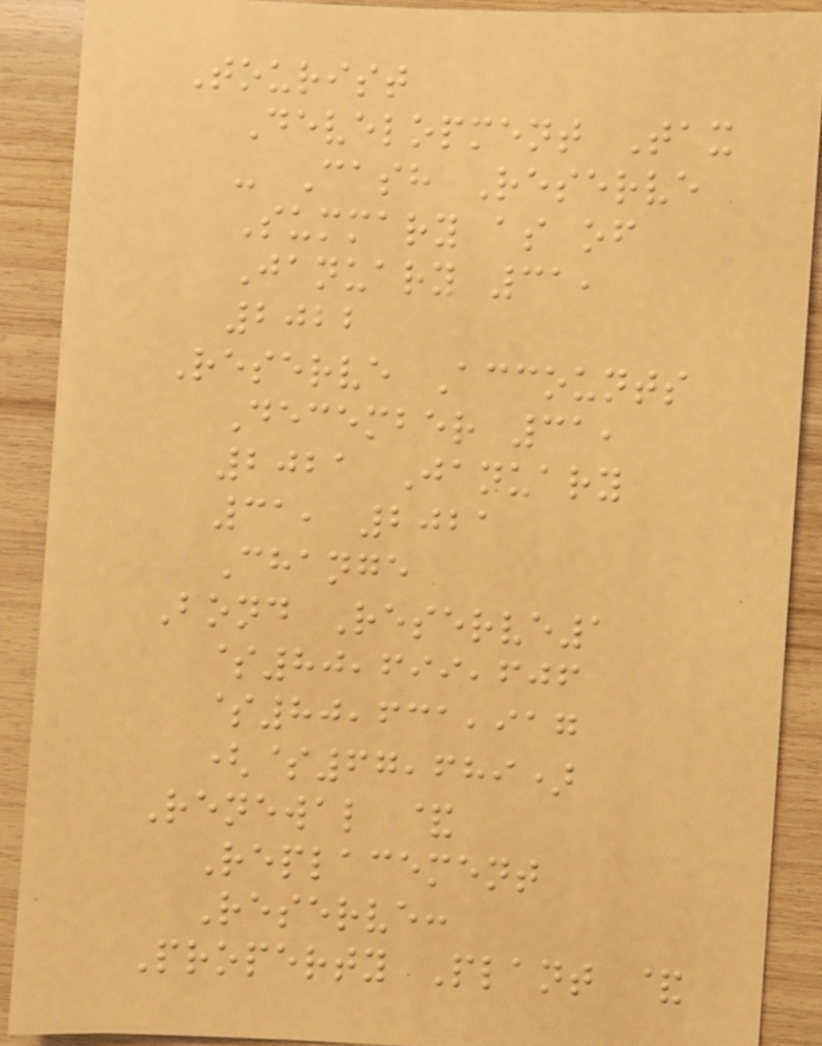Tourist
Development Tax
- Cash Reserve
Summary as of
January 31,
2022
Reserve Accounts
December 31,
2021 January
31, 2021
Change
Bond Reserve1
$80,699,606
$80,631,917
($67,689)
Renewal &
Replacement
Reserve:
Property Plant &
